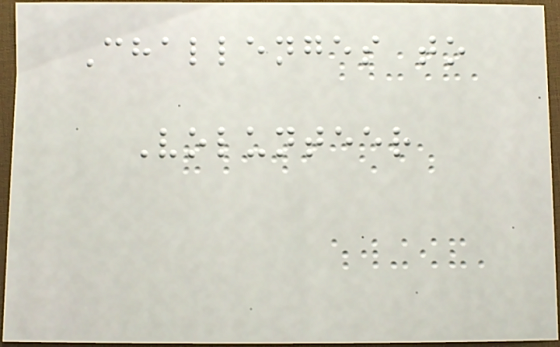Challenges to
Volunteer
